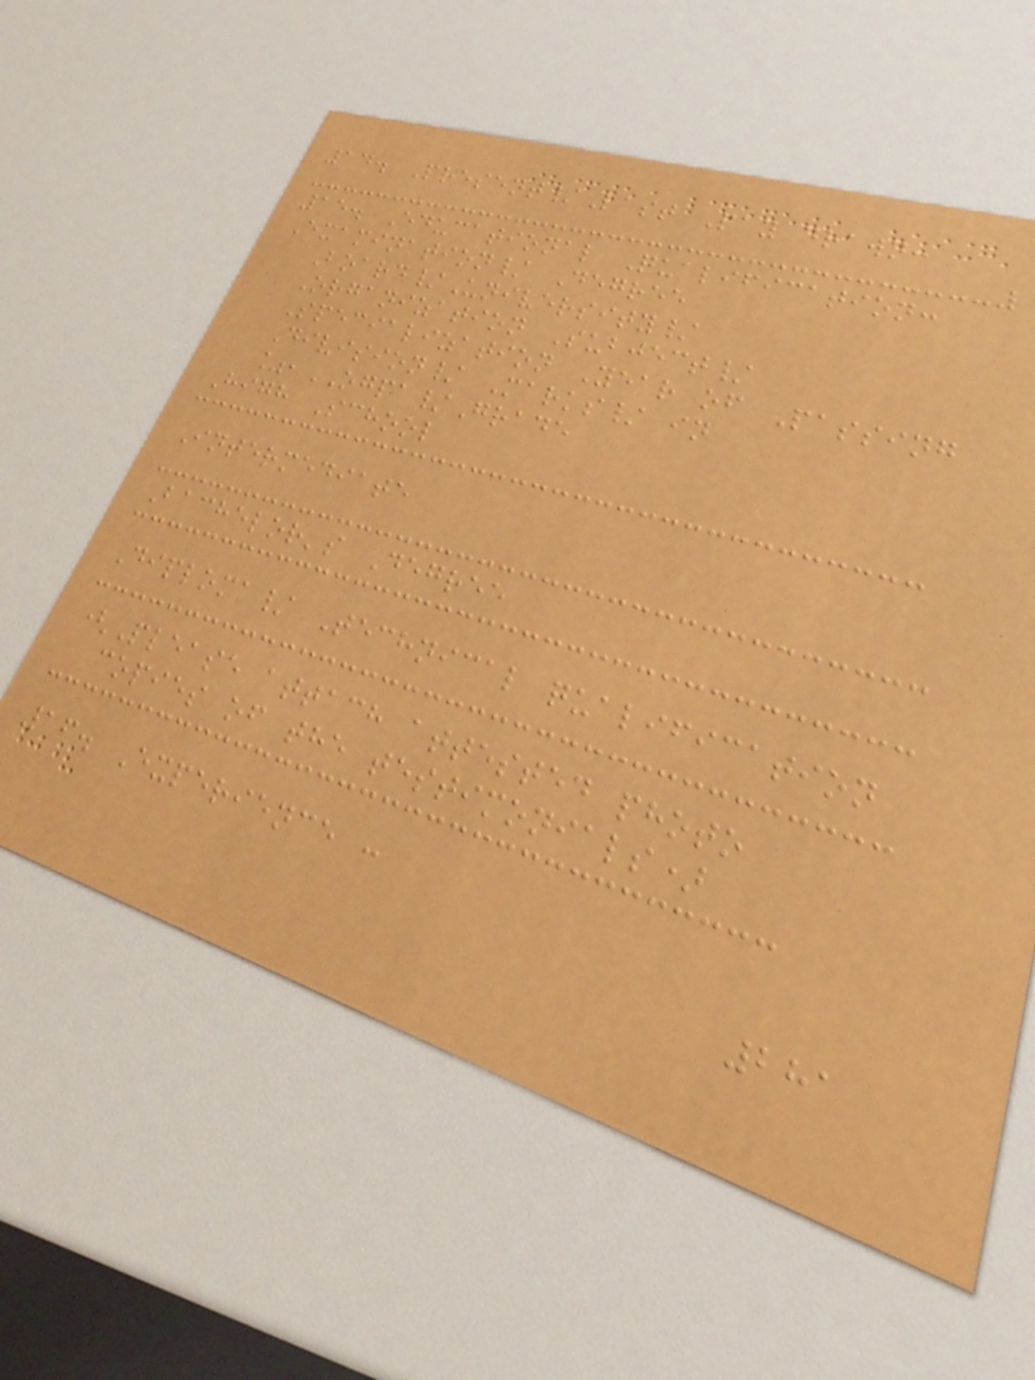14. Present/Last Pay drawn:
15. Educational Qualification:
Examination/ Degree
Board/University/
Organization Subject/
Specialization Year of Passing
Division/ Marks/ in
%,OGPA/Grade
High School
Intermediate
Bachelor's Degree
Diploma/ Technical qualification
(Please attach attested photo
copies of the testimonials)
16. Experience :
281
